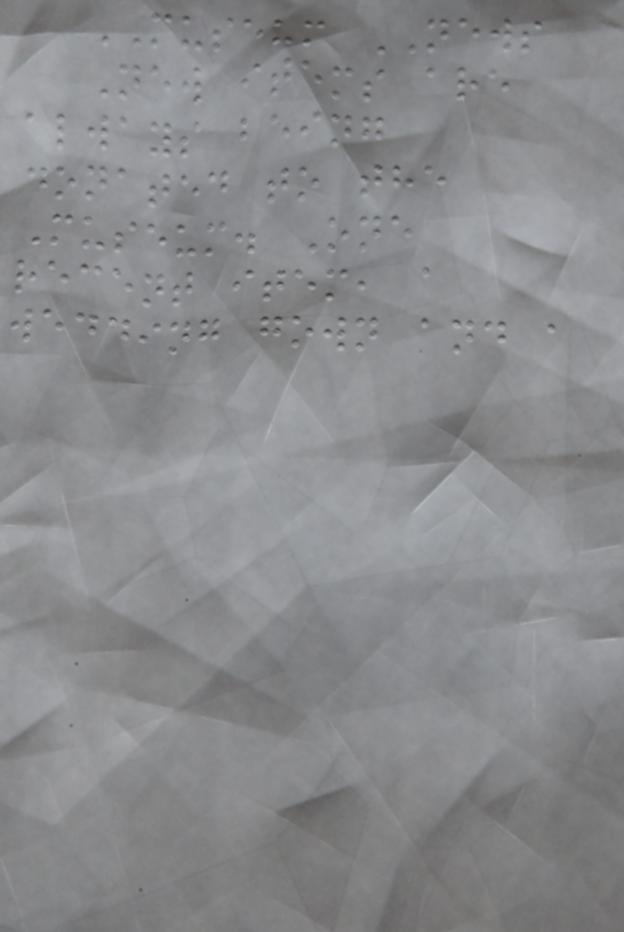MUSEUM NEWS
New items are
always being
donated to the
Museum. One
recent item, a
wedding gown and a
